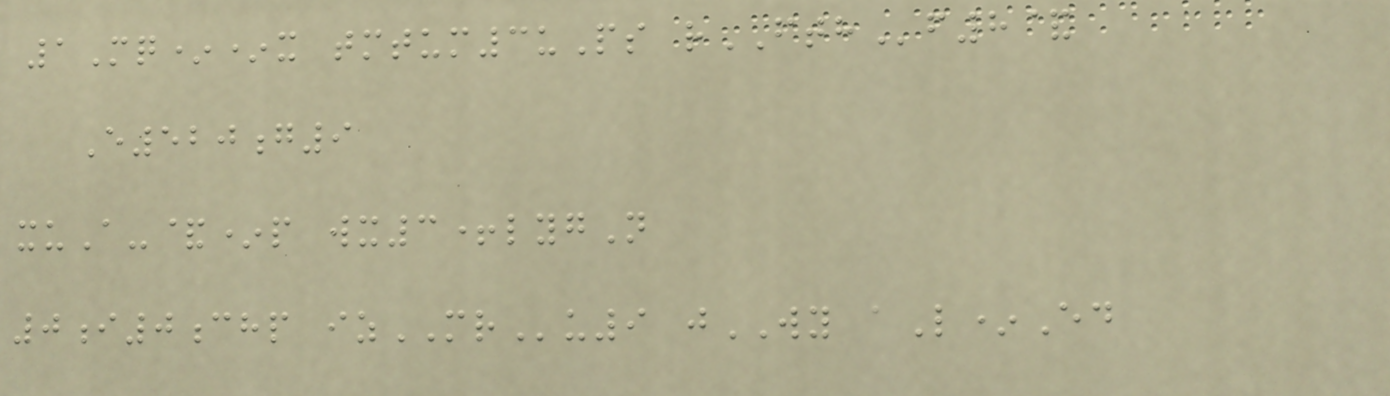1Mq**x tmtum3uPs rFTHf8&
E520g9
xuA-&*p wx3+lygN
0i0chp izMRu9 jWY aL*Ed
